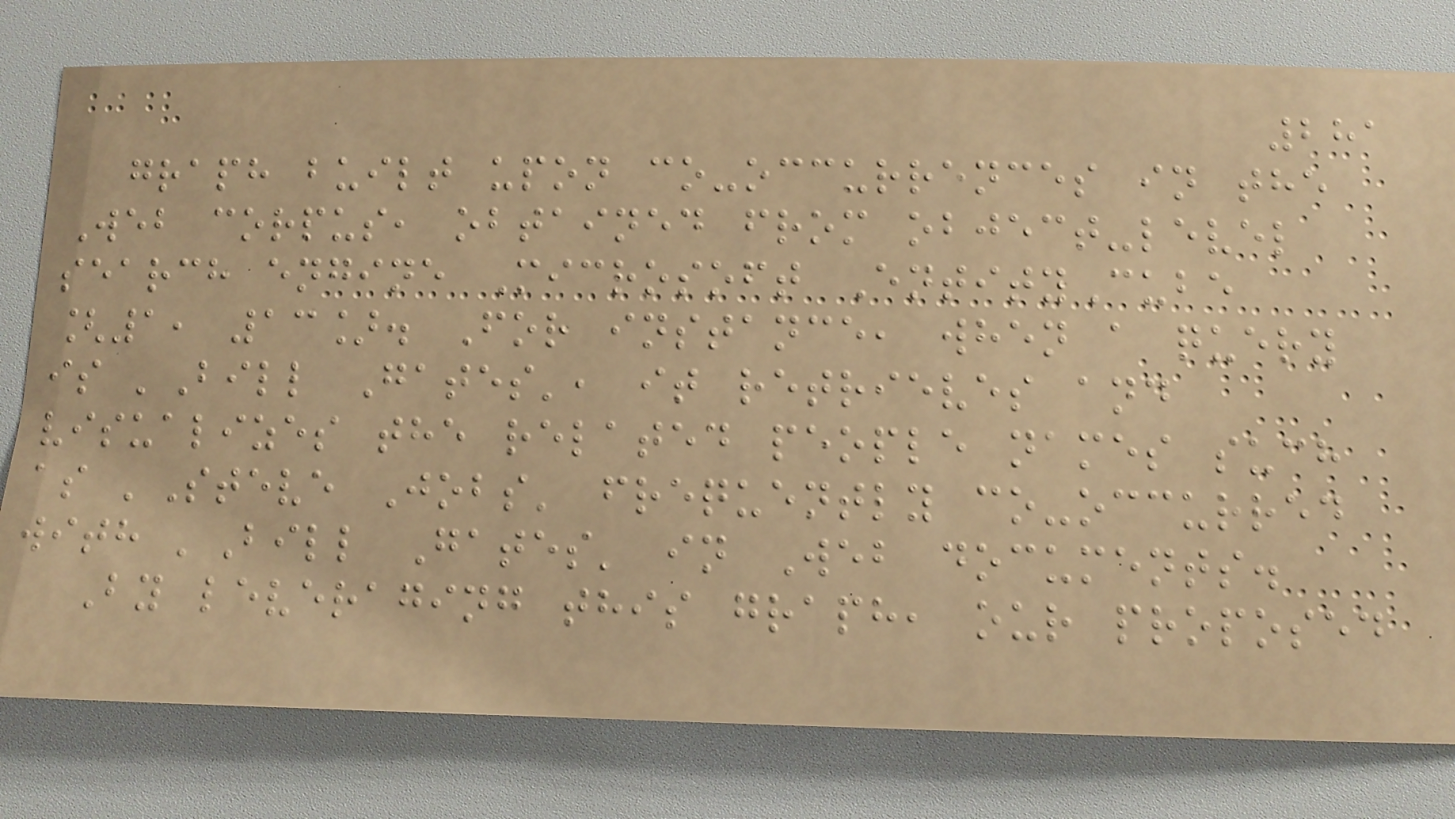281
graph built upon co-occurrences in the
Web corpus, obtained from object-level
search engine Microsoft EntityCube
[1, 13]. For instance, when a query
is 'Bill Gates', it retrieves and
visualizes the related people names such
as 'Steve Jobs' frequently co-occurred
with 'Bill Gates' in Web documents.
By leveraging this graph, our proposed
